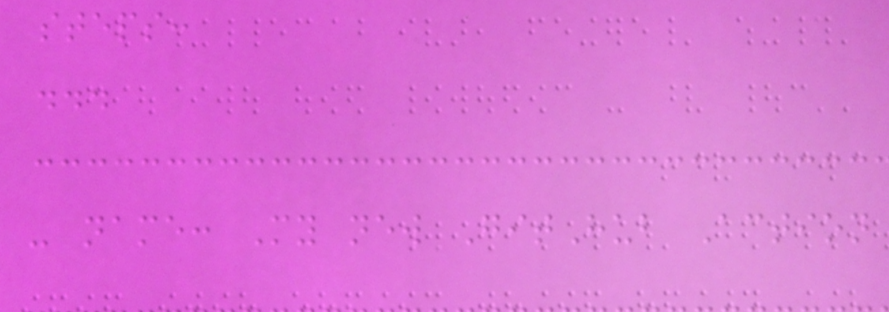steps:
...
- name: My new GitHub Action
